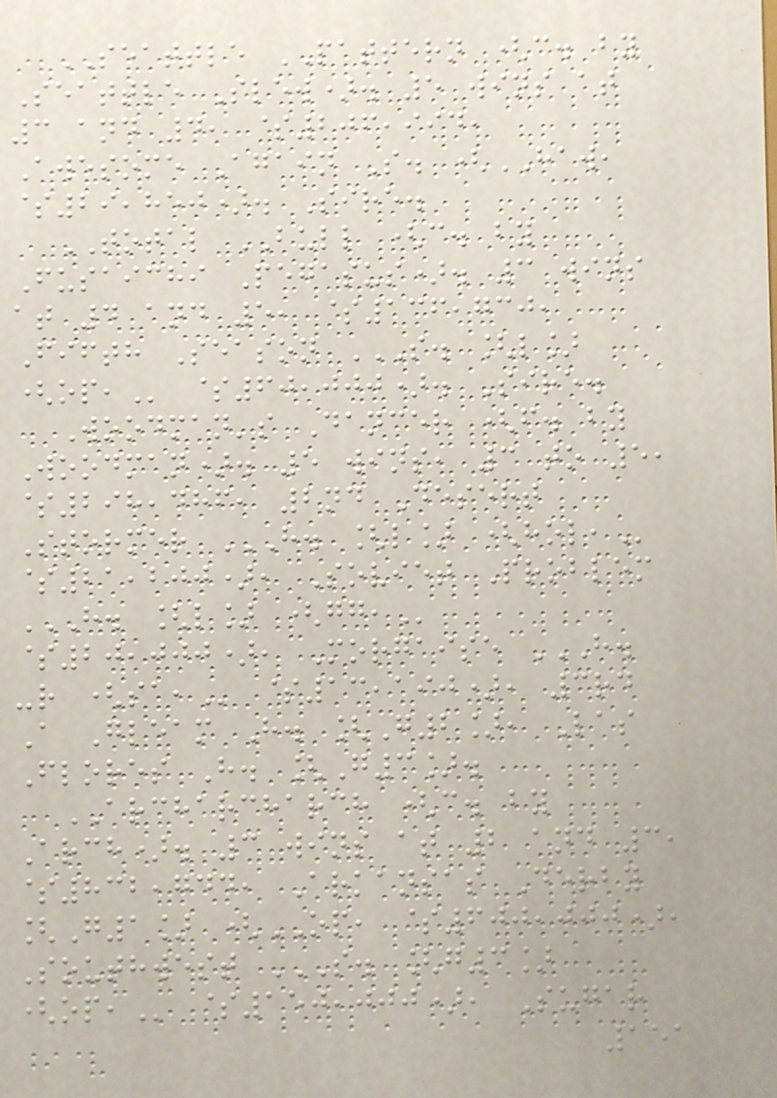SEATTLE PATTERN (c. by
Seattle Slew). 5 wins at
3 and 4, $206,994,
Awesome Again S. (HAW,
$29,850). Sire.
TOTAL BULL (c. by
Fusaichi Pegasus). 3 wins
at 4 and 5, $136,730,
Fifth Season S. [L]
(OP, $60,000). Sire.
Woodman's Dancer (f. by
Woodman). 5 wins, 3 to 5,
$298,486, 2nd Desert
Stormer H. [L] (HOL,
$21,200), Soviet Problem
H. [L] (GG,
$20,000), Morgaise H.
-R (SA, $13,190), 3rd
A Gleam H. [G2], Las
Flores H. [G3].
ARCHARCHARCH (c. by
Arch). 3 wins at 2 and 3,
$832,744, Arkansas Derby
[G1] (OP, $600,000),
Southwest S. [G3]
(OP, $150,000), Sugar
151
